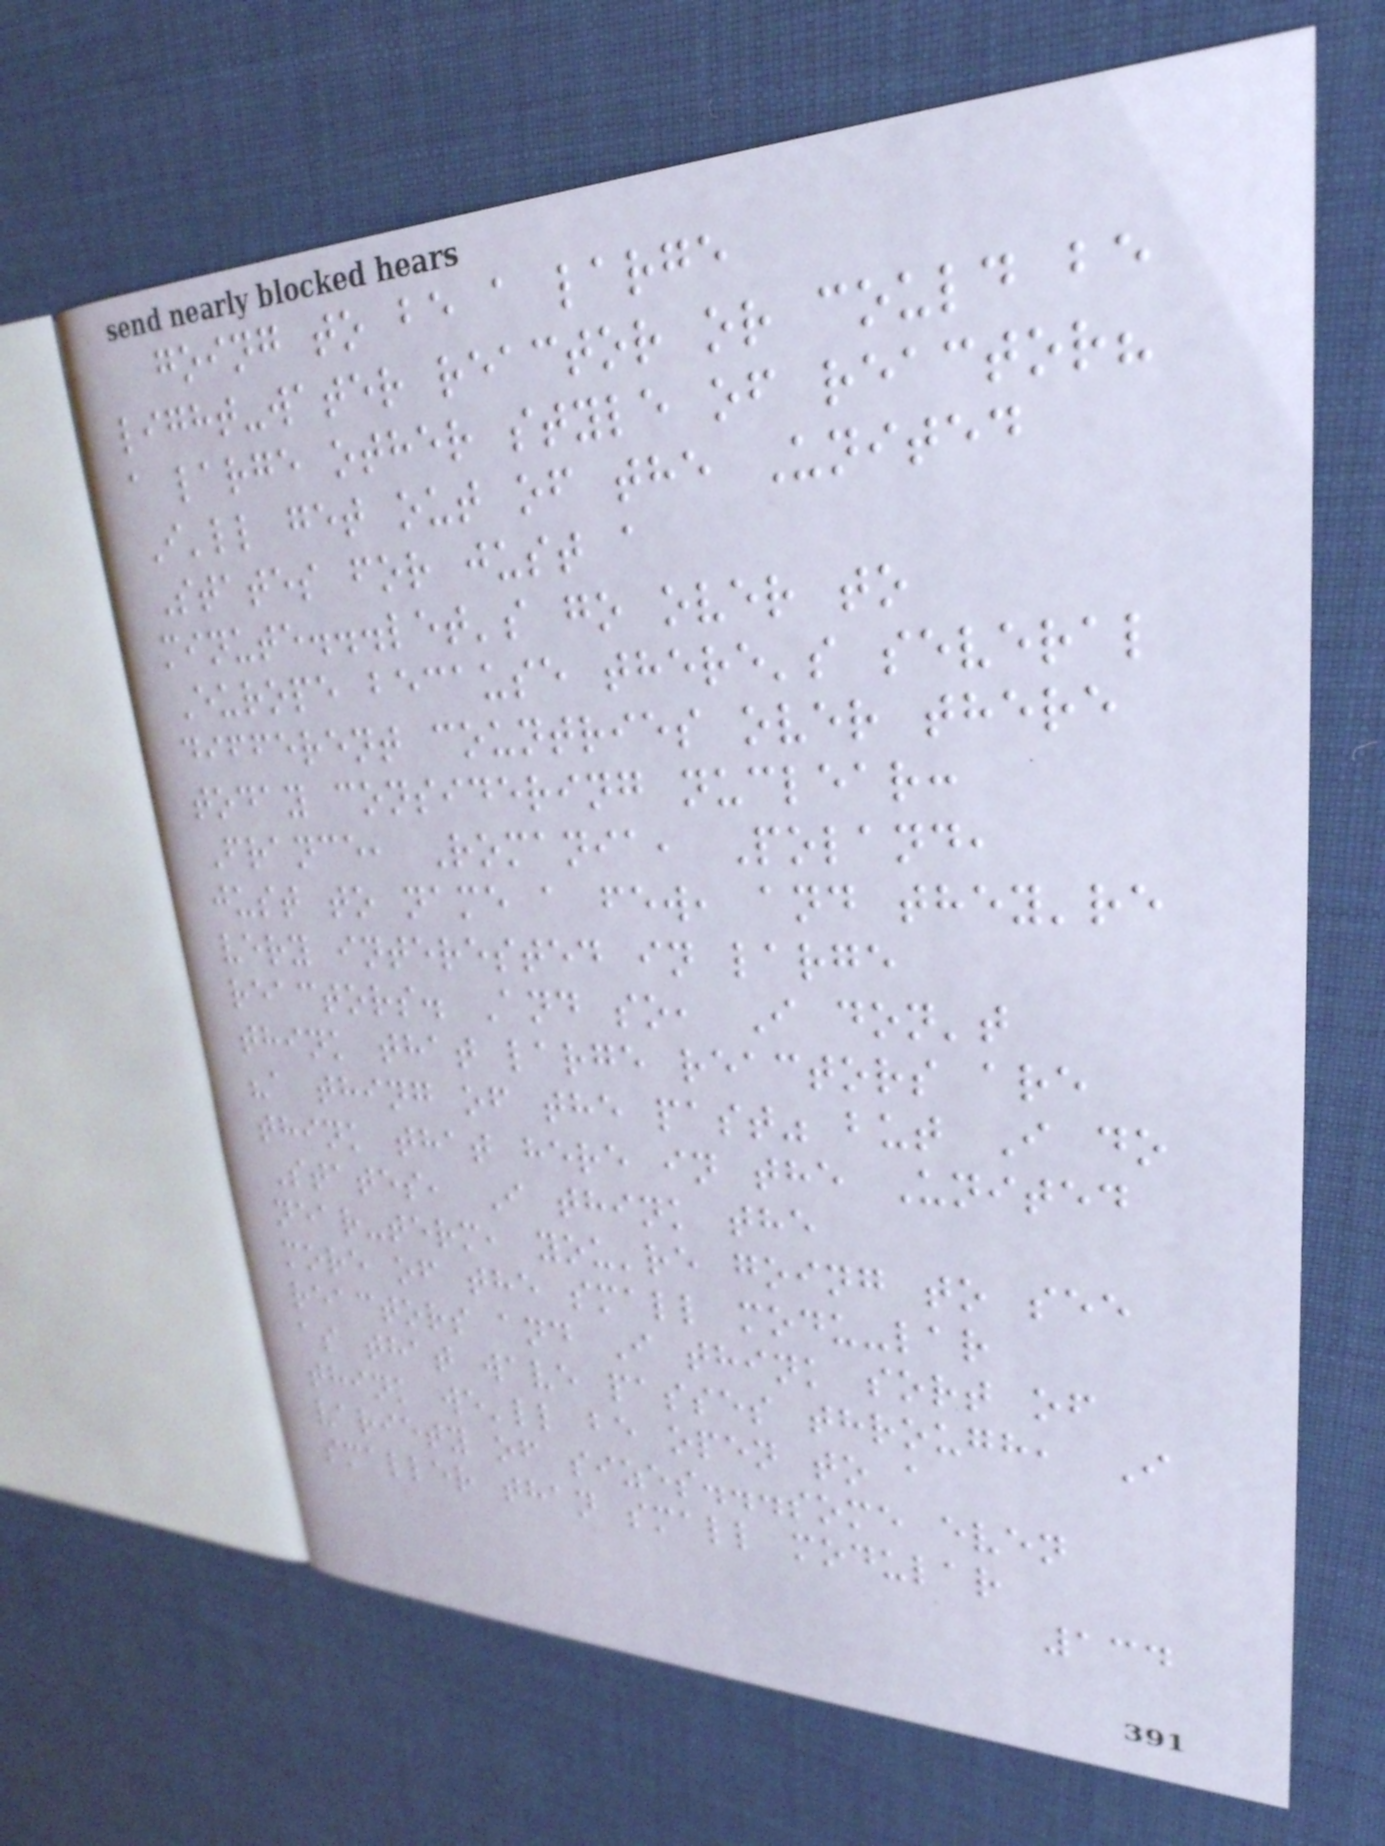going to be a large
light-water reactor or could be
a large other style of reactor?
I'll get out of the United
States for just a
minute...let's go over to
Europe because there's several
different countries over there
today considering nuclear:
France, Romania, Poland,
just to name a few, and they're
very interested in large
reactors. And so, I don't
think that large reactors are
"a thing of the past" but I do
think that here in the United
States, I think the
near-term, you're going to see
more of the small modu-lar
reactors and I think sort of
as that wave passes through, I
think we'll be open to a
variety of sizes...some even
smaller than small modular
134
